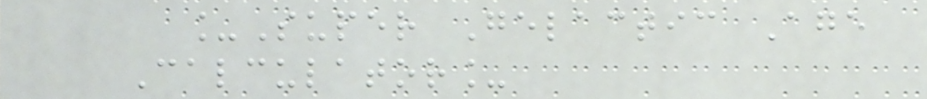_Super Gelactic Age
Calculator_
